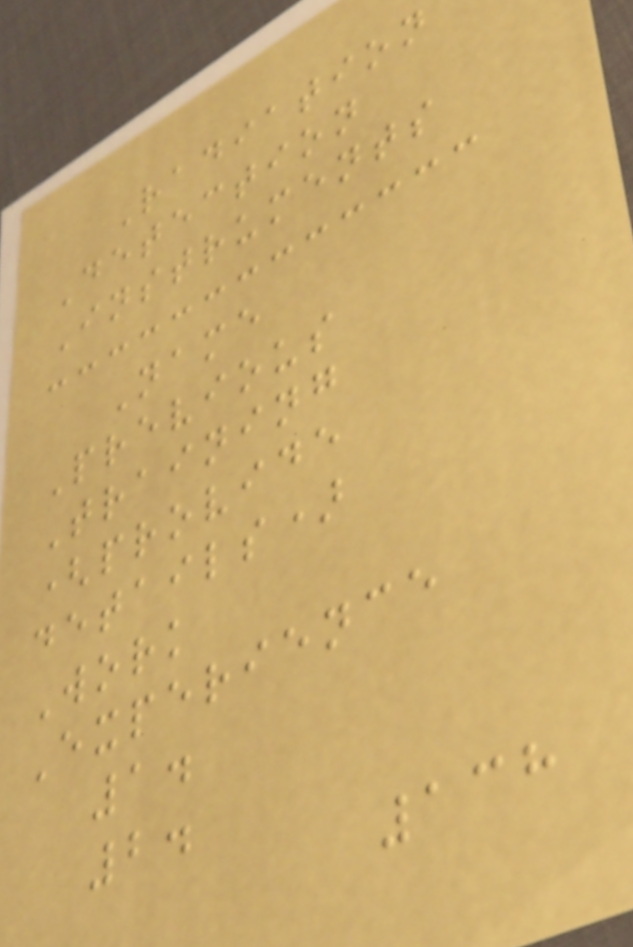Radiation
Detection
Instruments
Name
Previous
Training
(provide
details)
Work
Experience
1.
2.
138
